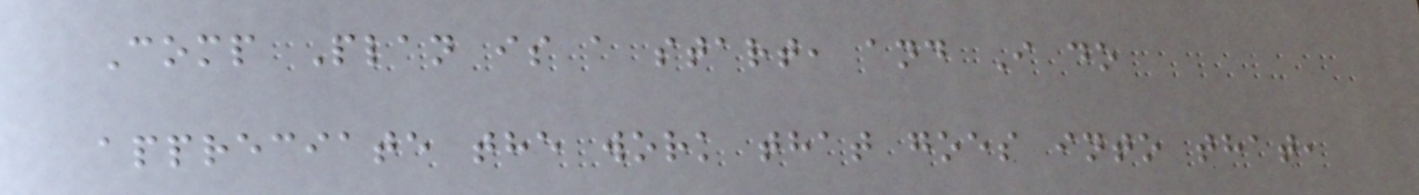Comp Plan is a start, and I do
appreciate the work that goes into that,
